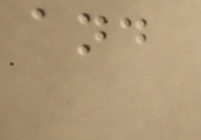and
